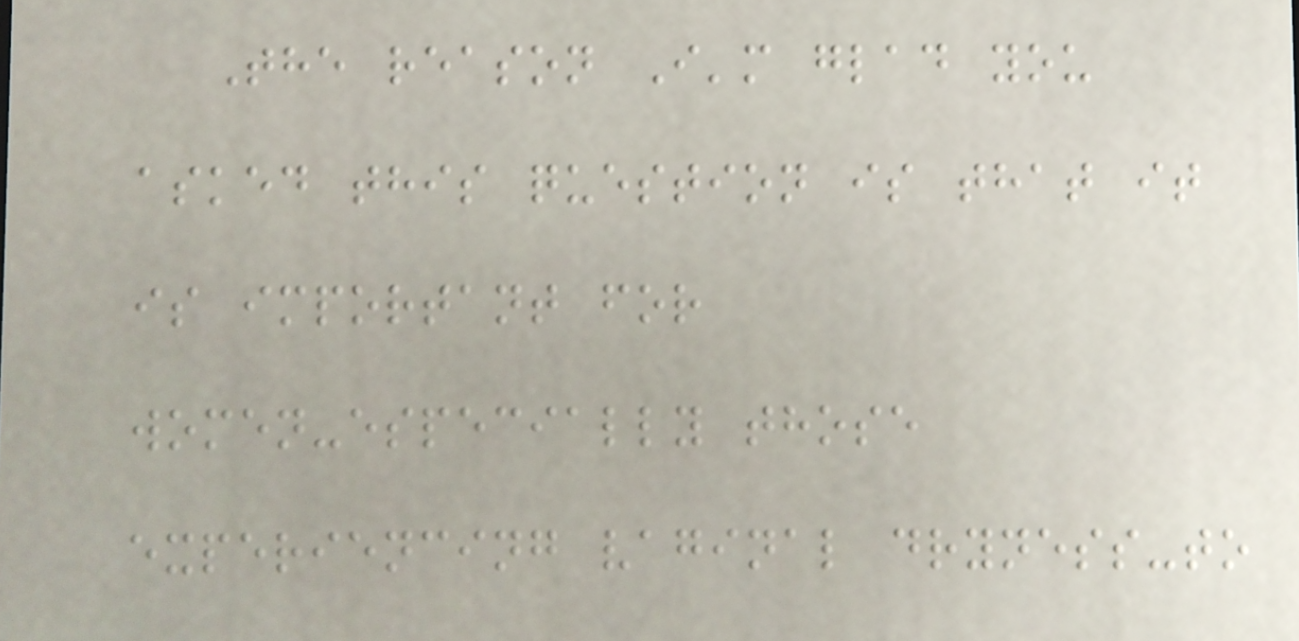The reason I'm glad you
asked this question is that it
is important for
women-especially those
experiencing vaginal dryness-to
